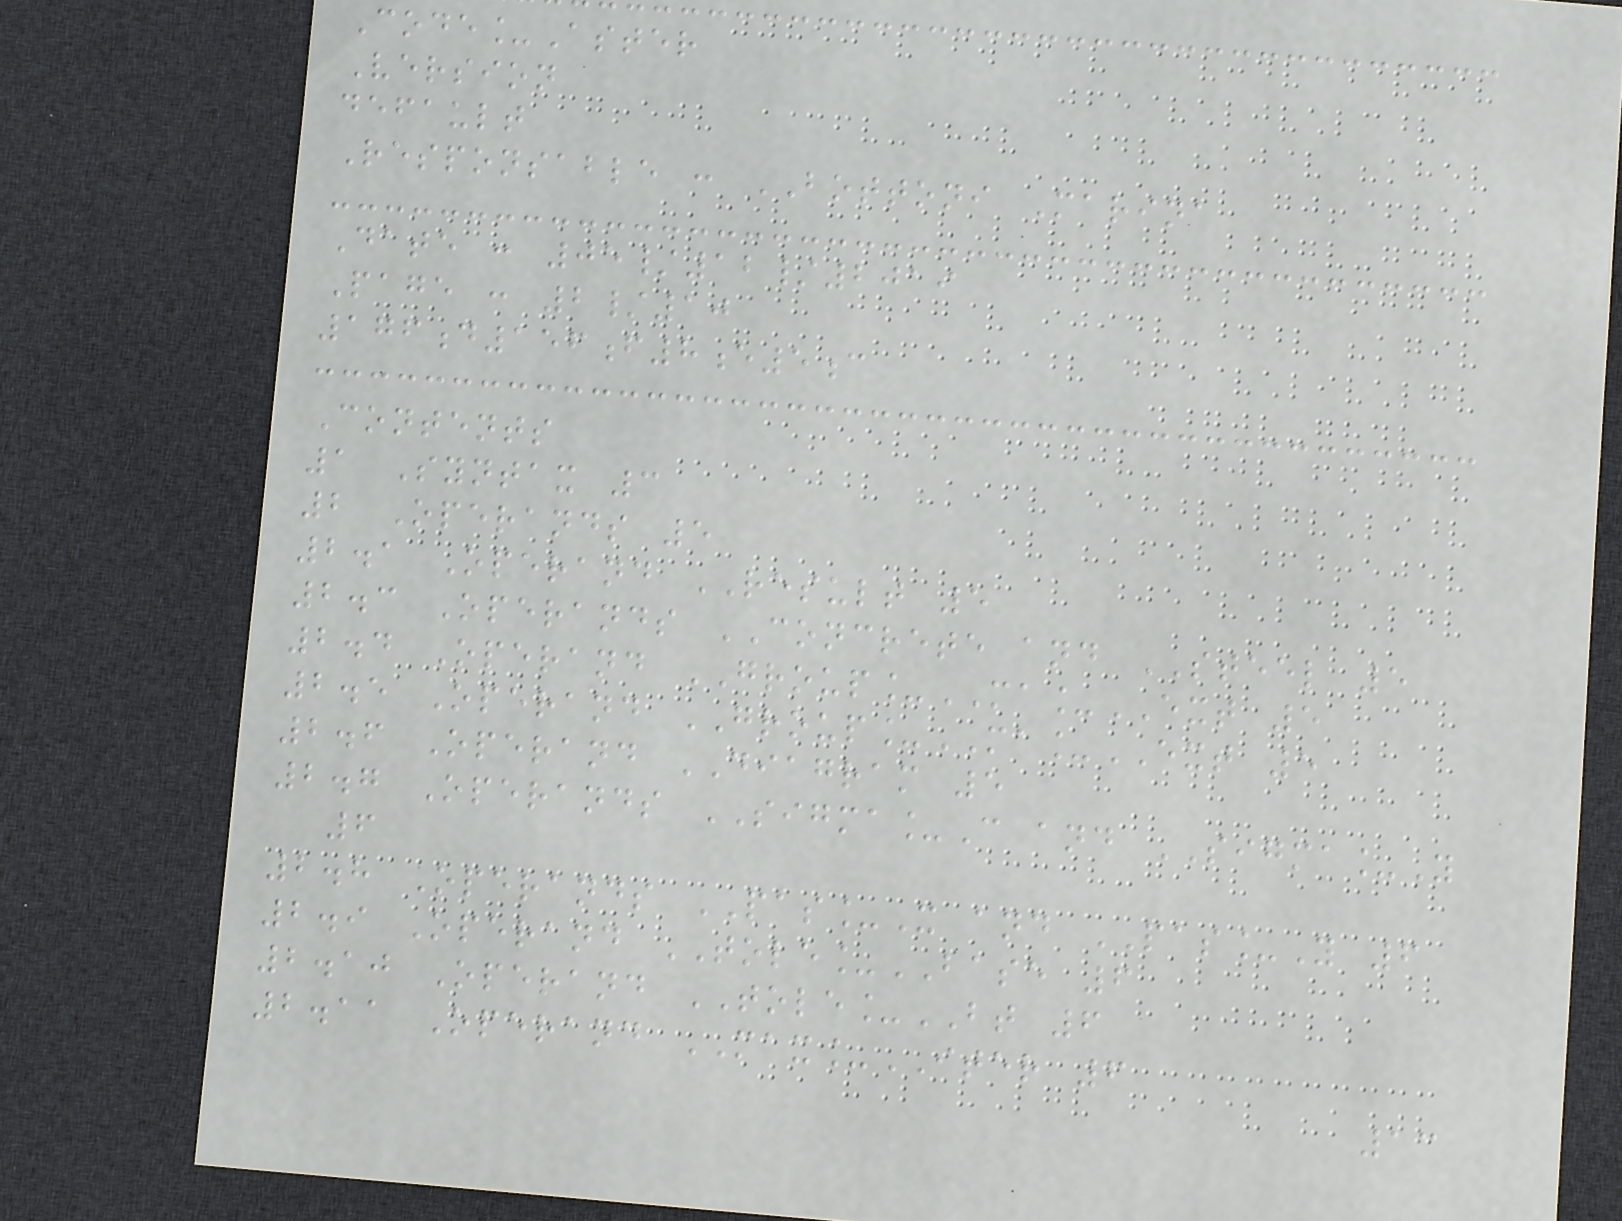Code_Aster
Version
default
Responsable : BOTTONI Marina
Date : 05/12/2019
Page : 2/10
176d156f8e5c
Contents
1 Syntax 3
2 Operands 5
2.1 Operand RESULT 5
2.3 Operands CONCRETE and STEEL 5
2.4 Operand GROUP_MA_EXT 5
2.5 Operand GROUP_MA_EXT 5
2.6 Operand DIAGRAM 5
2.7 Operands SIGMA_C and SIGMA_Y
6
2.8 Operands PAS_X and PAS_Y 6
2.9 Operand TOLE_BASE 6
2.10 Operand TOLE_BT 6
2.11 Operand MAX_ITER 6
13
